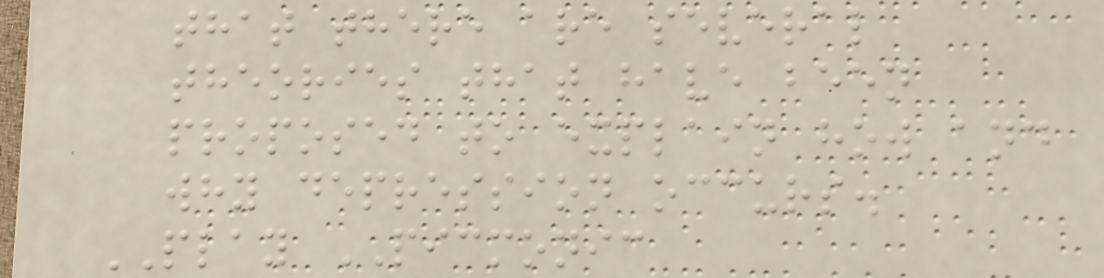that there are several
theories that have been
proposed to explain how and
why depression occurs.
PLAY PICMONIC
